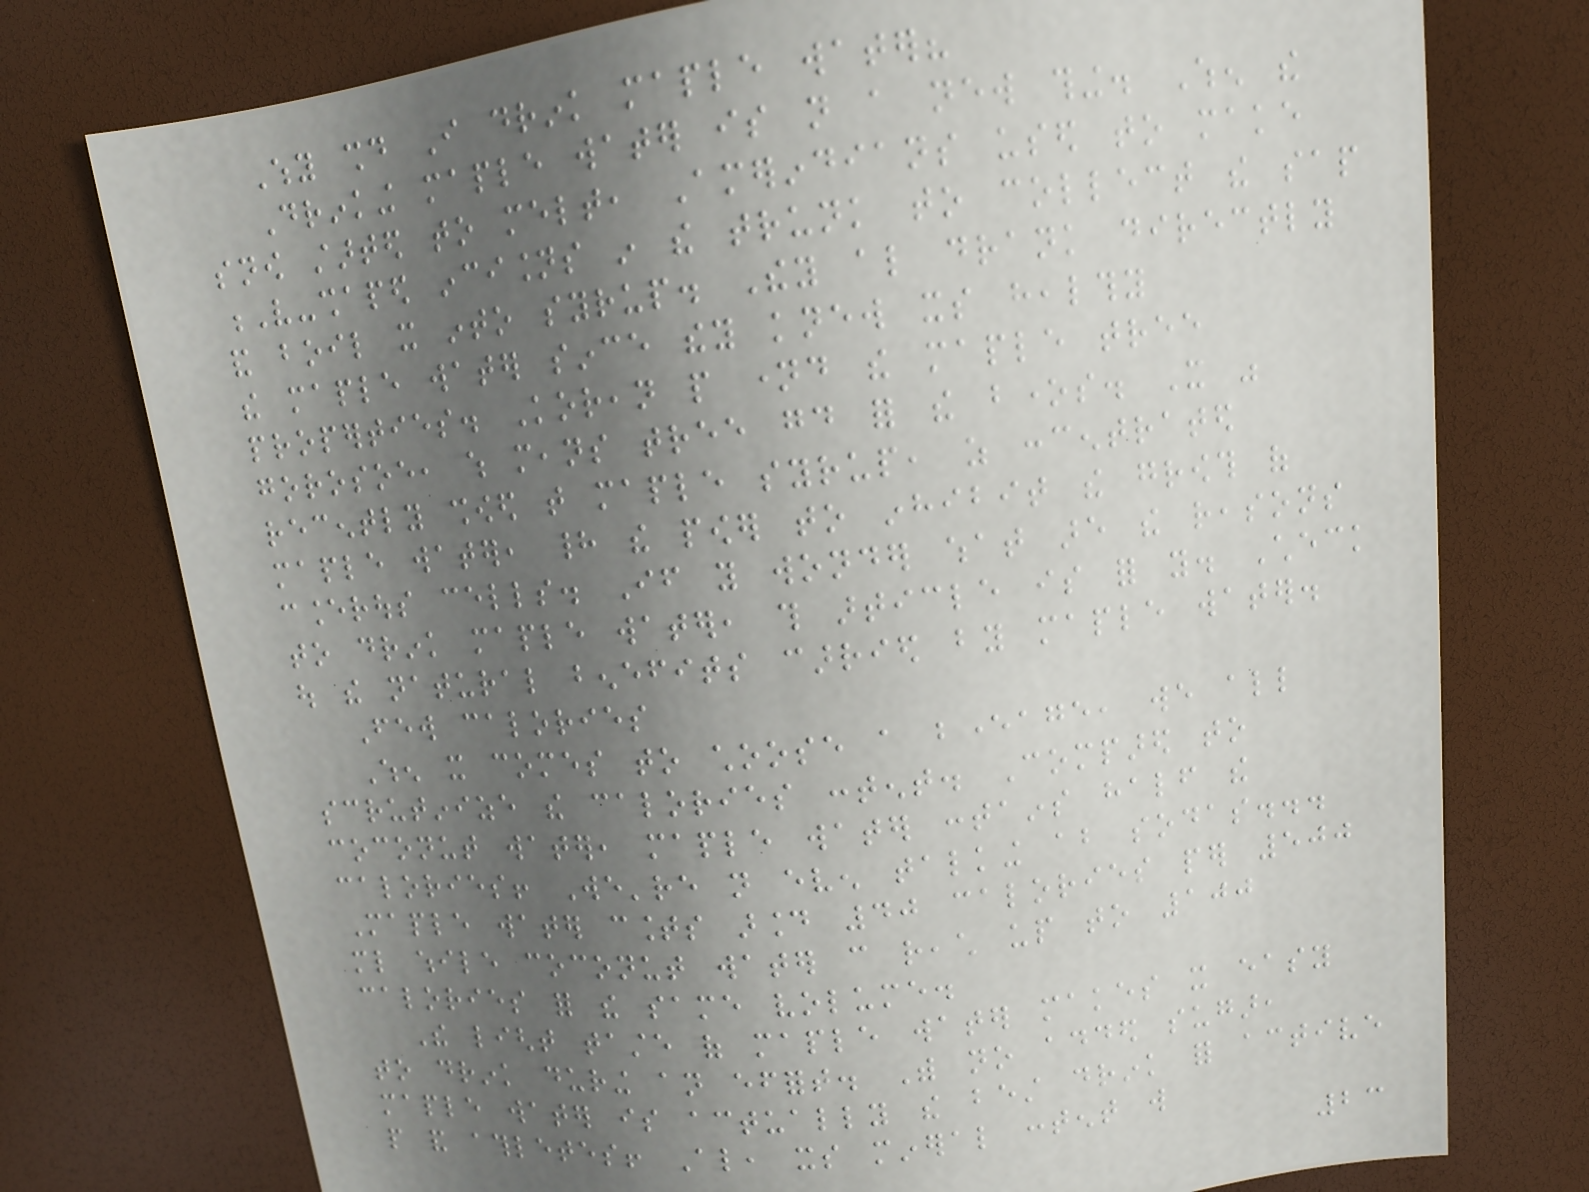Why should I drink maple water?
Drinking maple water is not a new thing. When the
snow started to melt, Amerindians used to make
V-shaped incisions in the trunk to collect the sap
and boil it into syrup. They also drank directly
the maple water since they knew its healthy
properties. Korean people named the maple tree
gorosoe, which means tree good for the bones. It was
recently showed that maple syrup, as concentrated
maple water, had the power to inhibit the growth of
cancerous cells. If you wonder what are the reasons
to drink maple water, this article is for you. Check
out the natural benefits carried by maple water.
Few calories
When it comes to choose a beverage, we all
scrutinize the calories content. Compared to
coconut water, maple water contains half the
calories! We're not even talking about sodas...
Maple water counts around 40 calories per 500
ml while coconut water can reach up to 100
calories for the same volume.
The light taste of maple water makes it easy
to drink during an effort. With no added sugar,
maple water is actually the best drink for active
people and athletes! Also, its mineral content will
23
